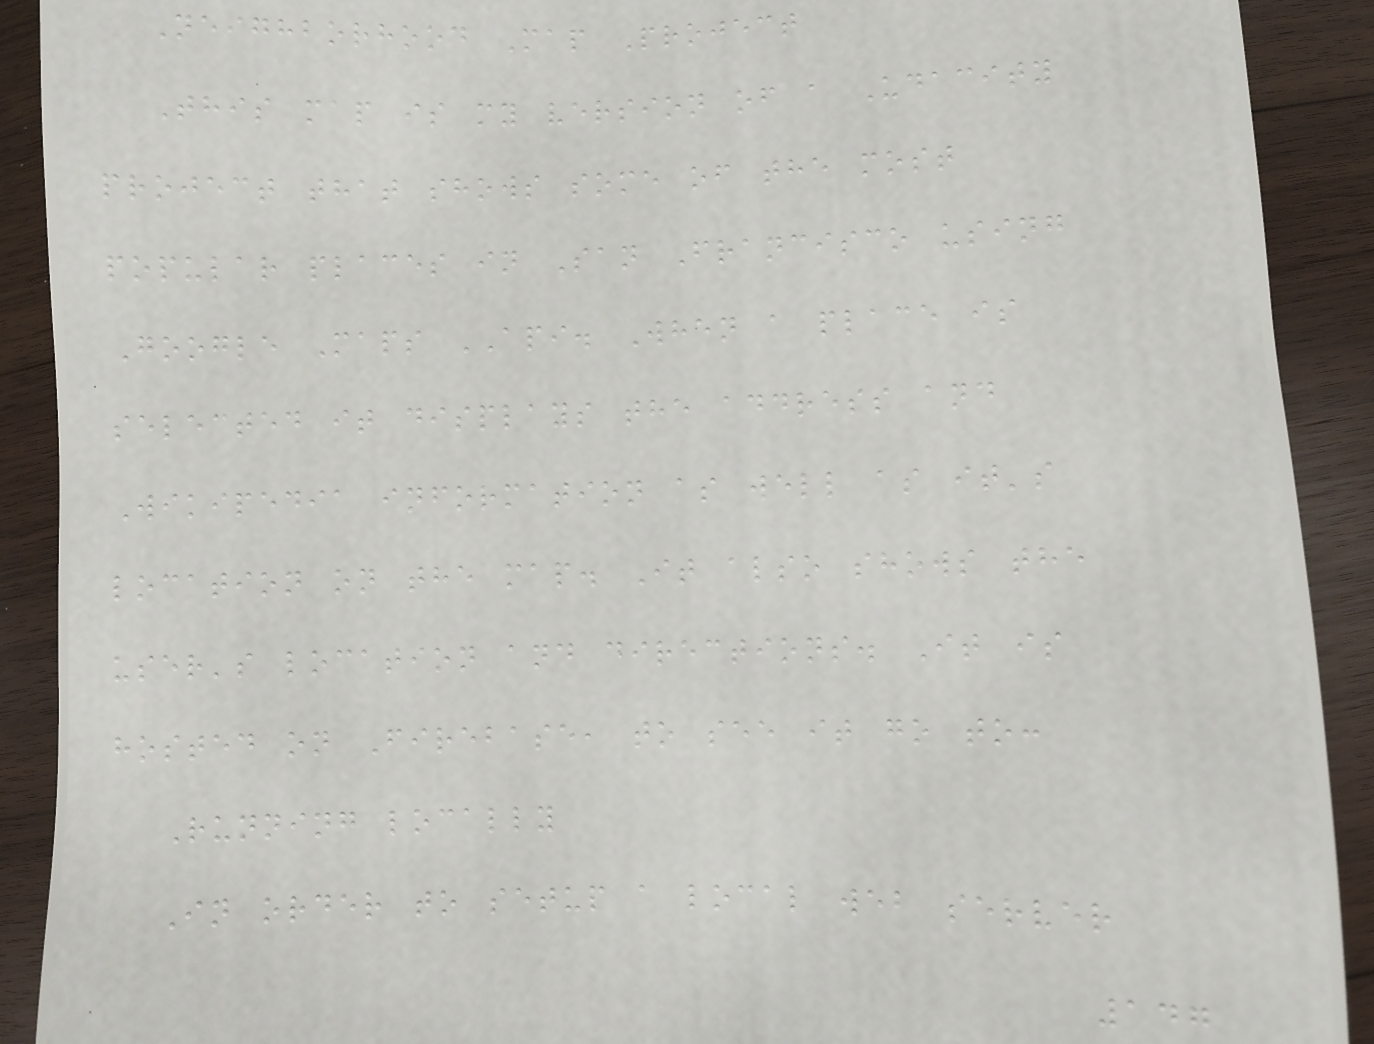Neighborhood Map Project
This map is my version of a Udacity
project that shows some of the most
popular places in San Francisco using
Google Maps API. When a place is
selected it displays the address and
Wikipedia information as well as it's
location on the map. It also shows the
user's location and directions. It is
hosted on Firebase, to see it go to:
Running locally
In order to setup a local web server
147
